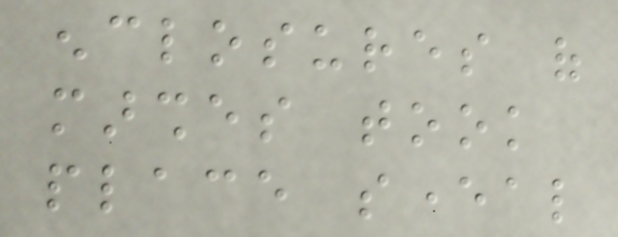enclosures of
marshes took
place several
